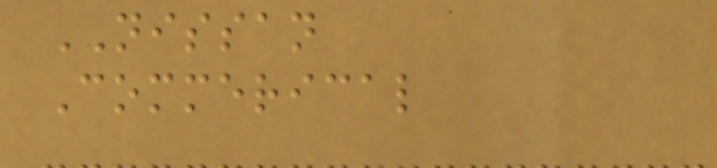NISSAN
Commerical
